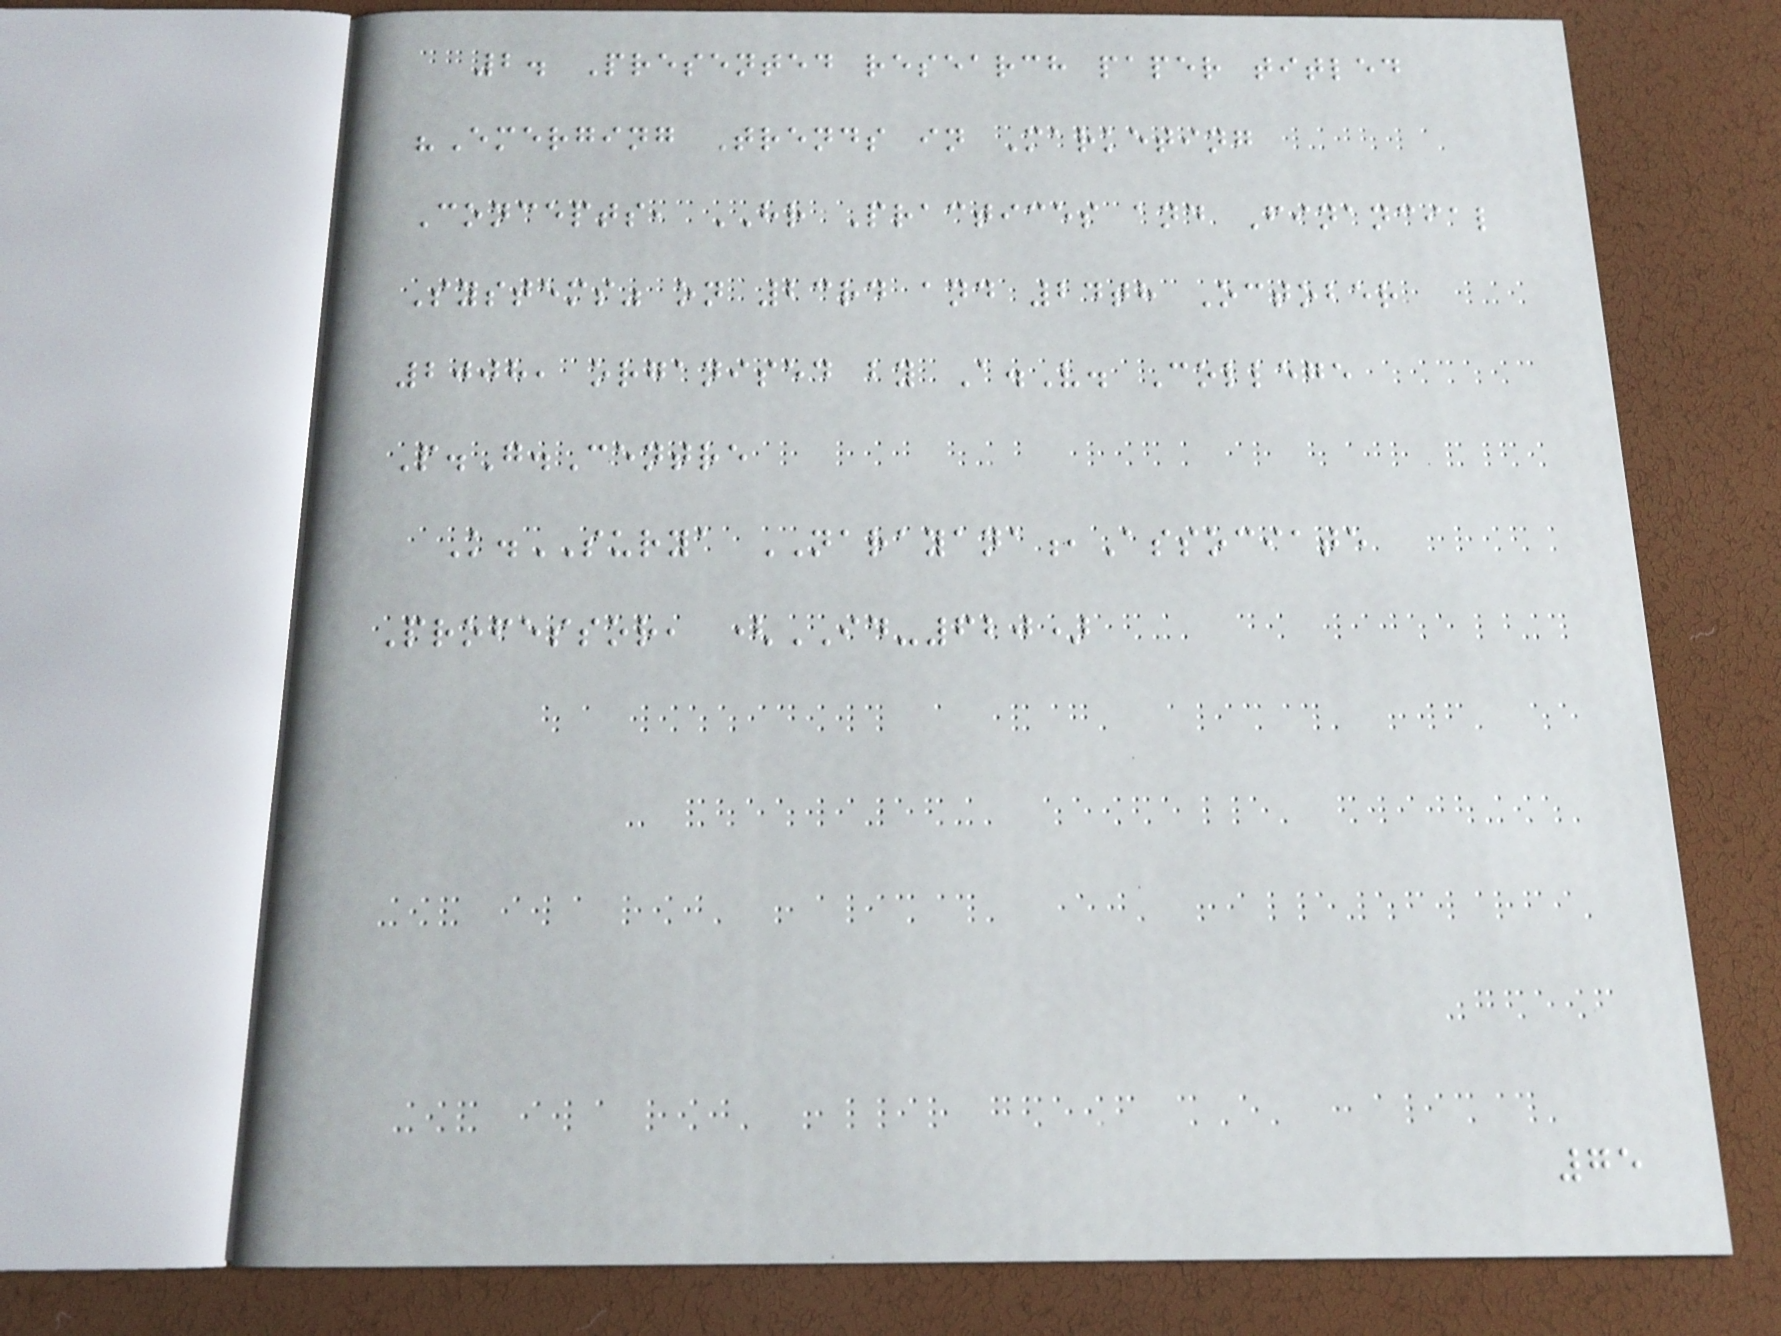2. Presented research paper titled
"Emerging Trends in Marketing
Concepts, HR Practices and Financial
Systems" on 23rd and 24th October
2008, organised by A.V. College
P.G.Centre
K.SURYA NARAYANA,Associate
Professor, (ID-620)
75
